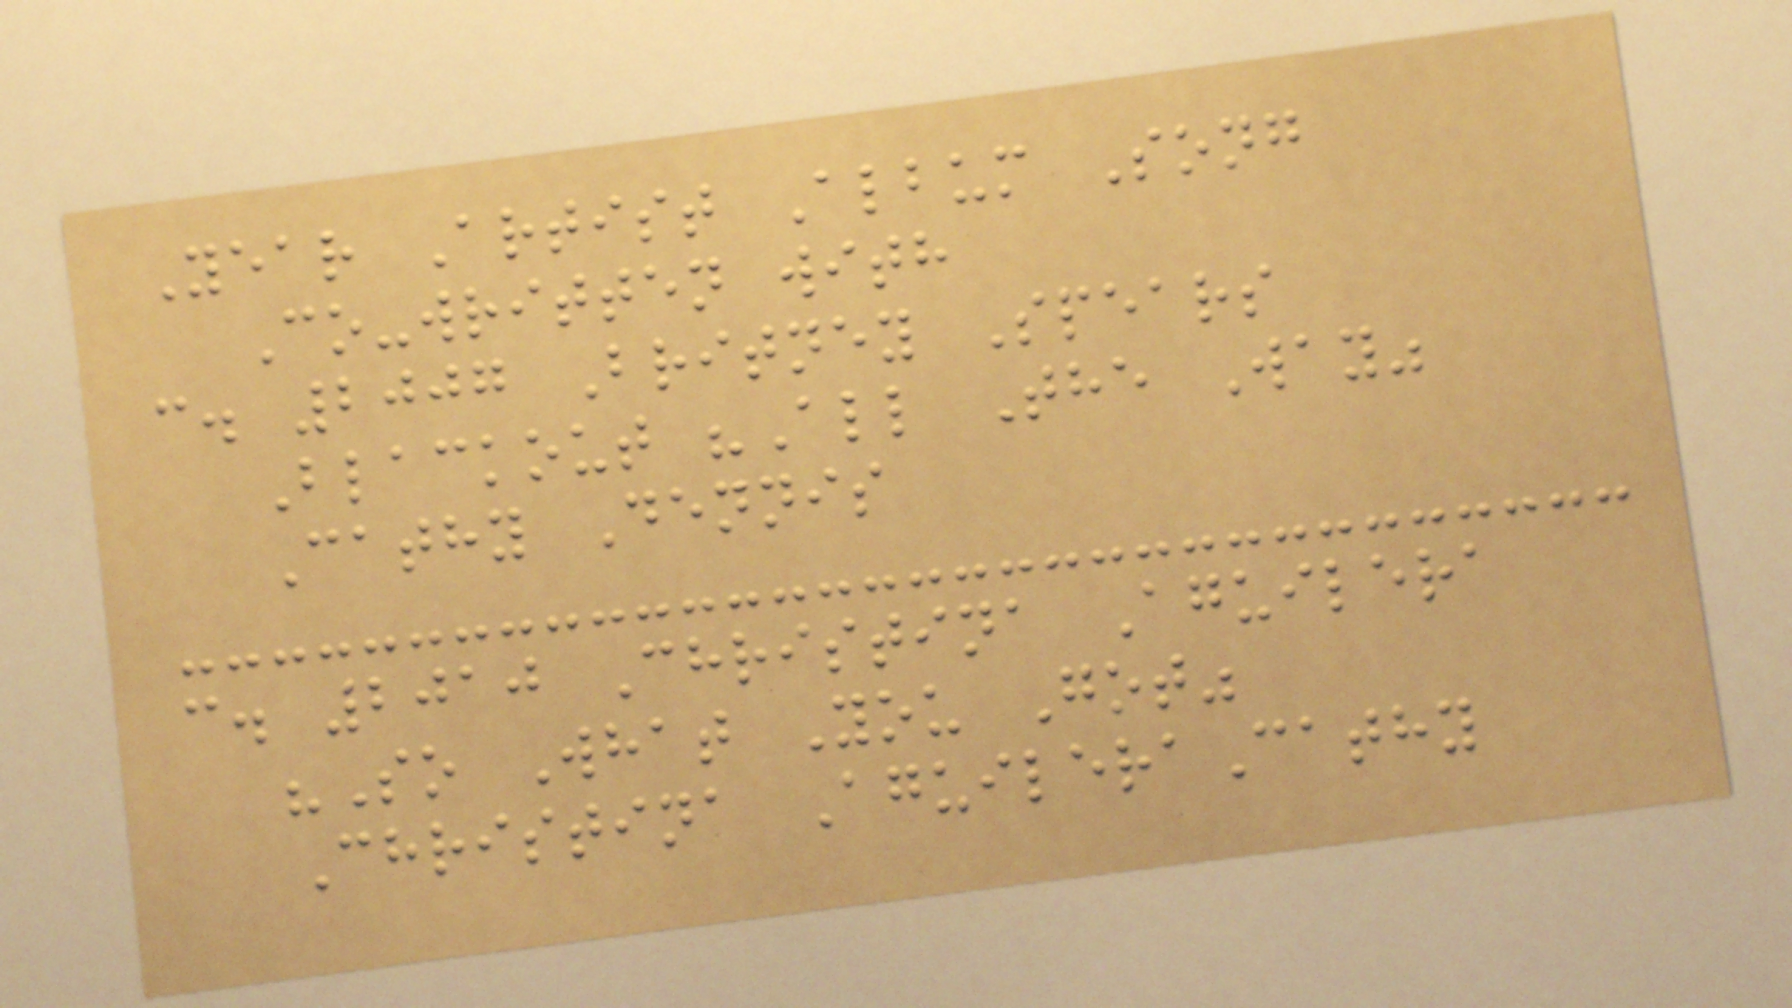Year Artist Album Song
Co-written with
c. 2007 Britney Spears
Blackout "All The Way"
Cathy Dennis
c. 2010 Christina Aguilera
"So What You Got"
Christina AguileraCathy
